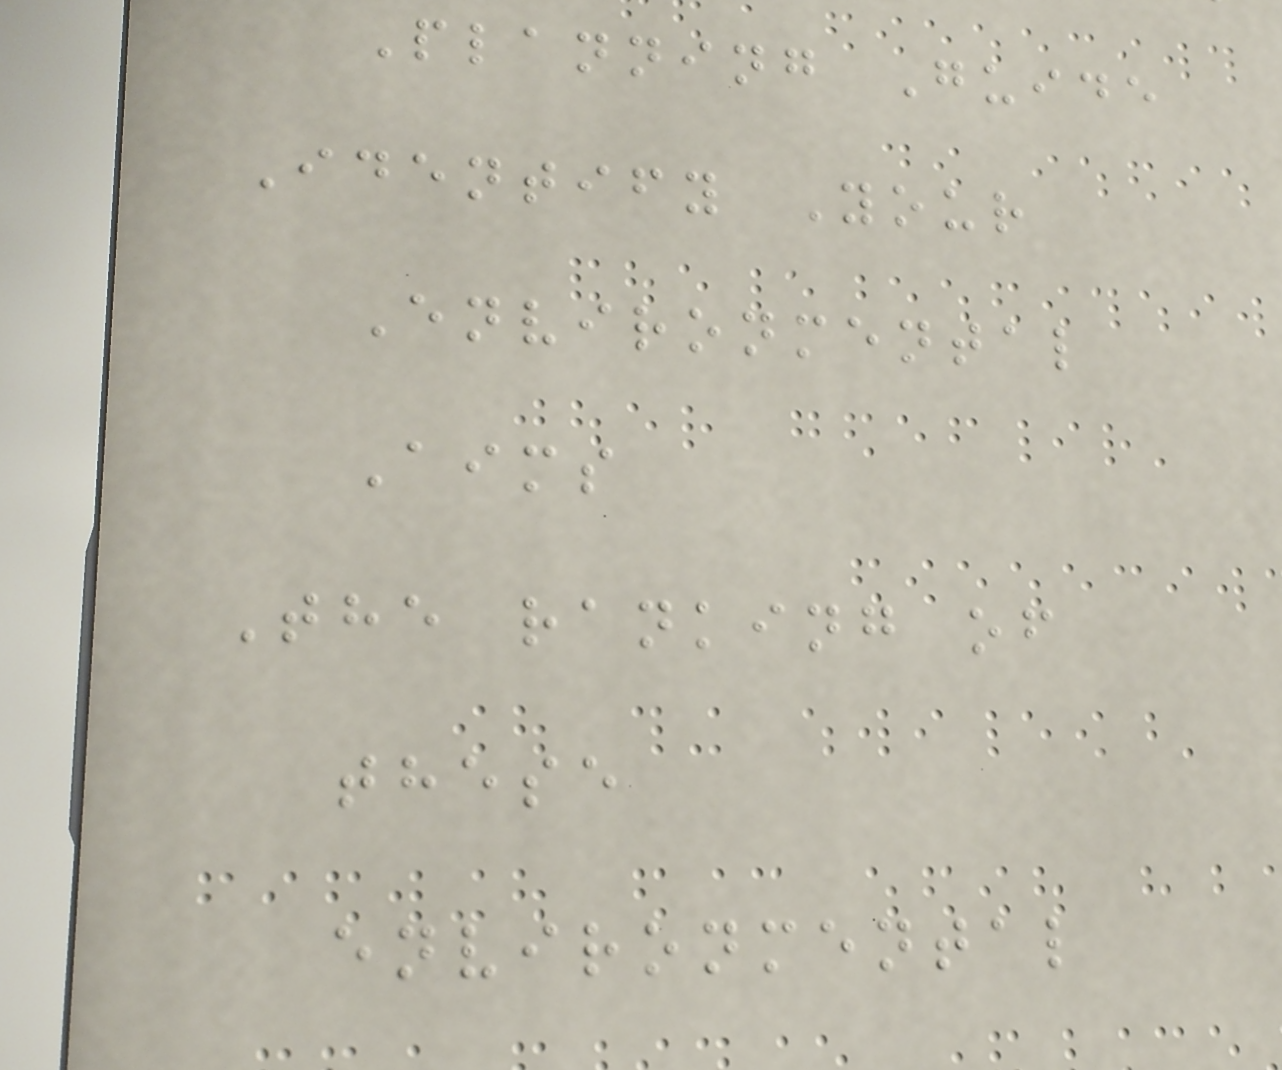Planning Guide
Identify Your
Environmental
Aims
The ranking of
these
environmental
